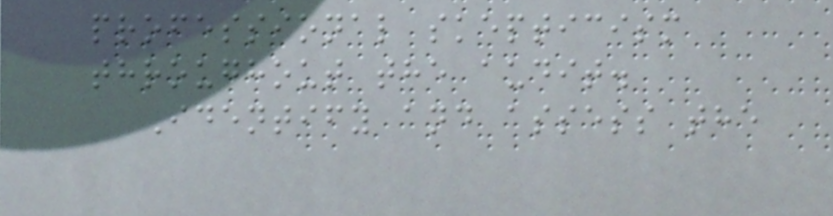professional skepticism
throughout the audit.
Identify and assess the
